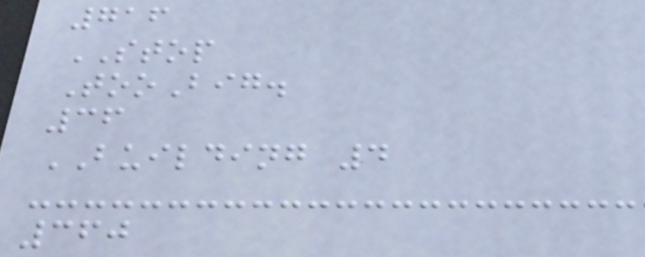716
STOP
TooBig.
36
BUILDING 4
360
